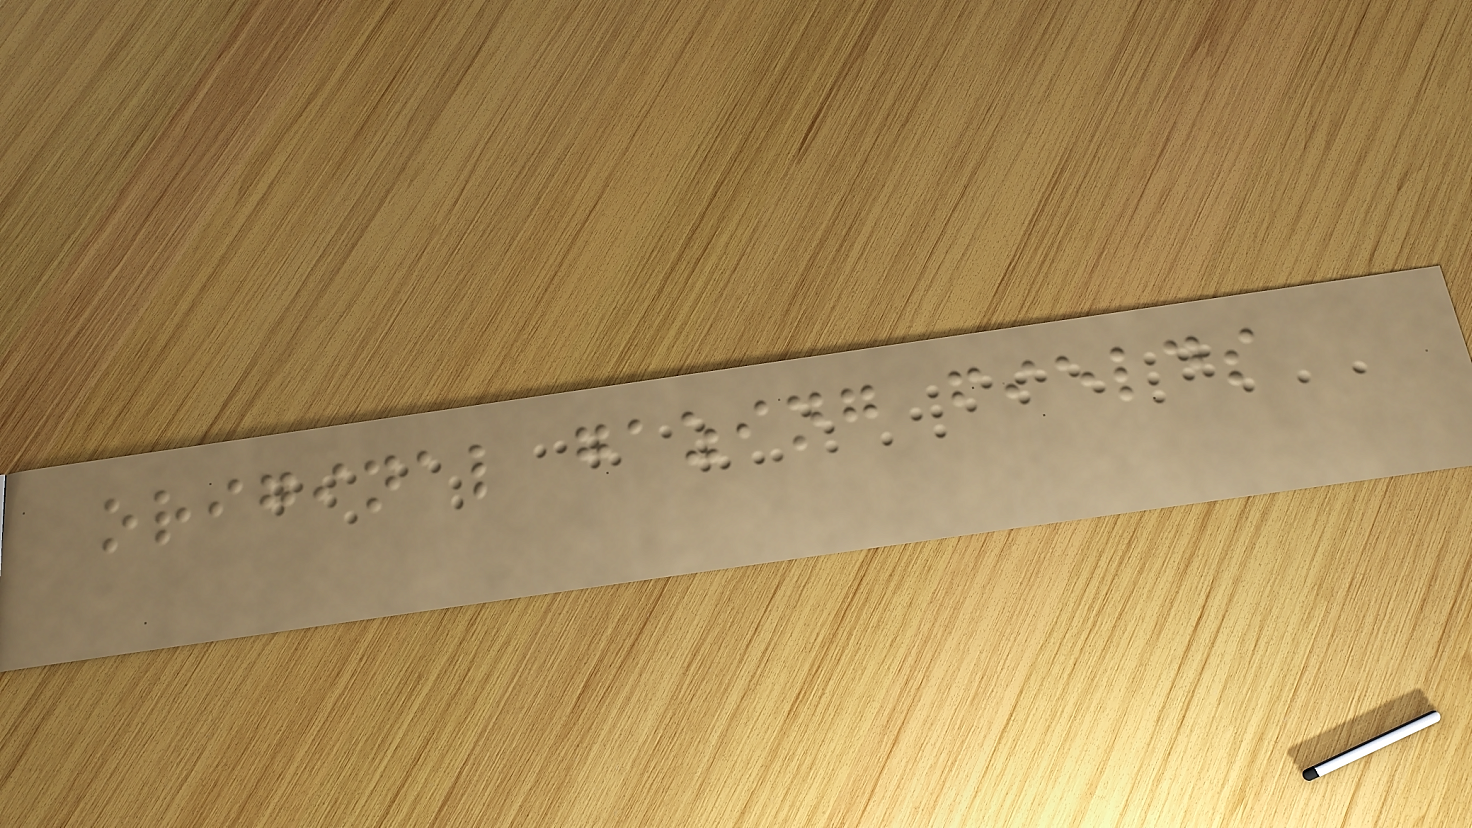original gazing fields
